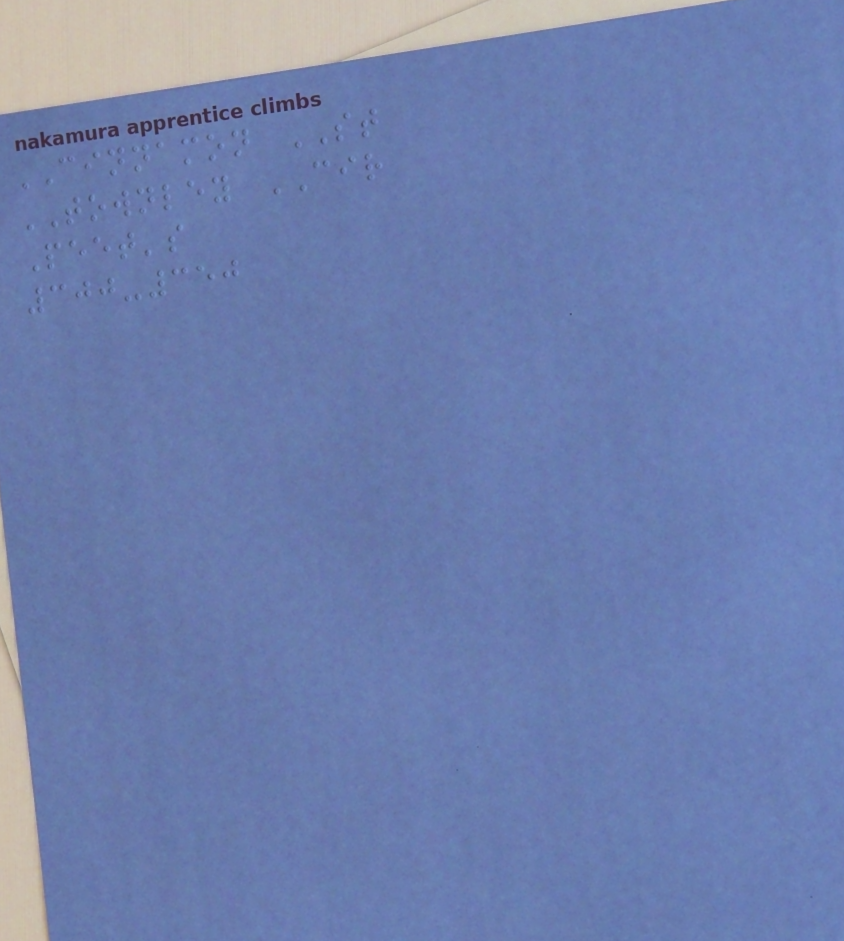CINNAMON ST
TOWNLEY CIR
Peet's
300-350
